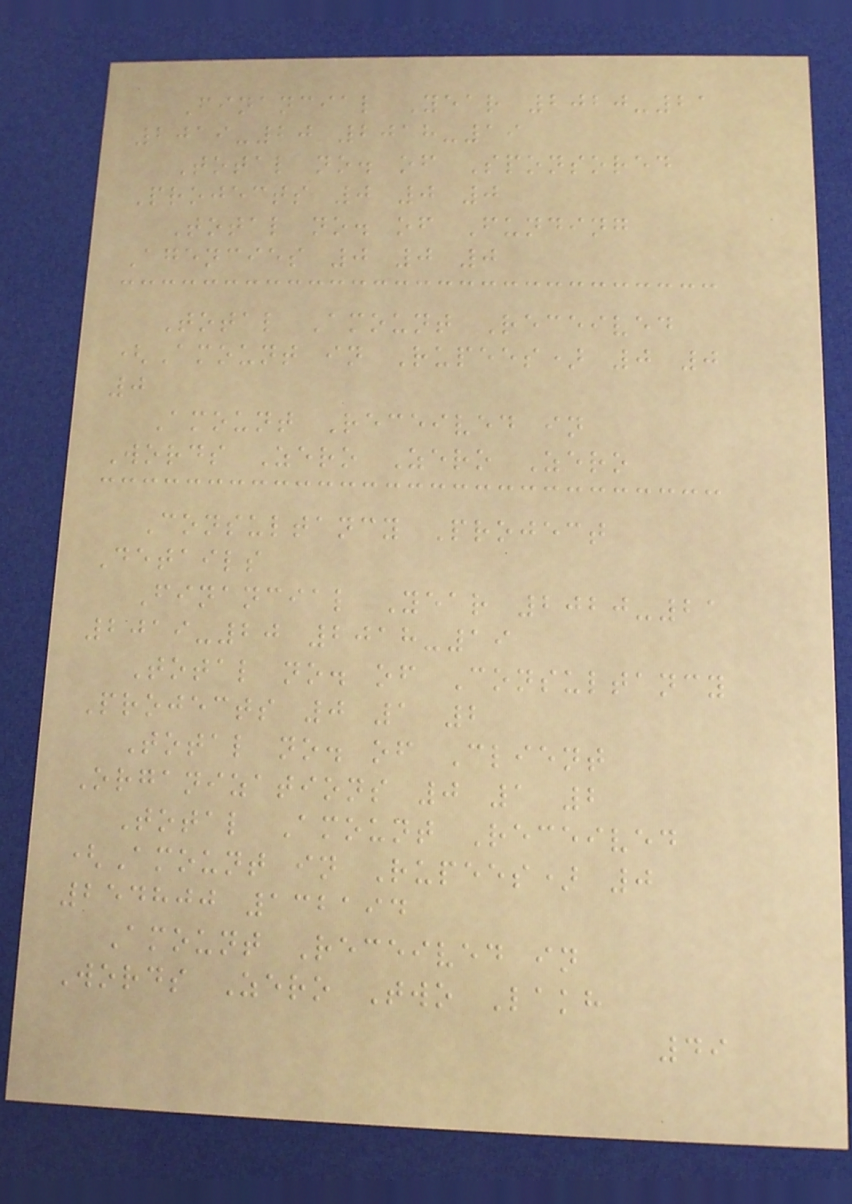Financial Year 2020-21
2019-20 2018-19
Total no. of Sponsored
Projects 0 0 0
Total no. of Funding
Agencies 0 0 0
Total Amount Received
(Amount in Rupees) 0 0
0
Amount Received in
Words Zero Zero Zero
Consultancy Project
Details
Financial Year 2020-21
2019-20 2018-19
Total no. of Consultancy
Projects 0 1 2
Total no. of Client
Organizations 0 1 2
Total Amount Received
(Amount in Rupees) 0
254800 132194
Amount Received in
Words Zero Two Lakh
49
